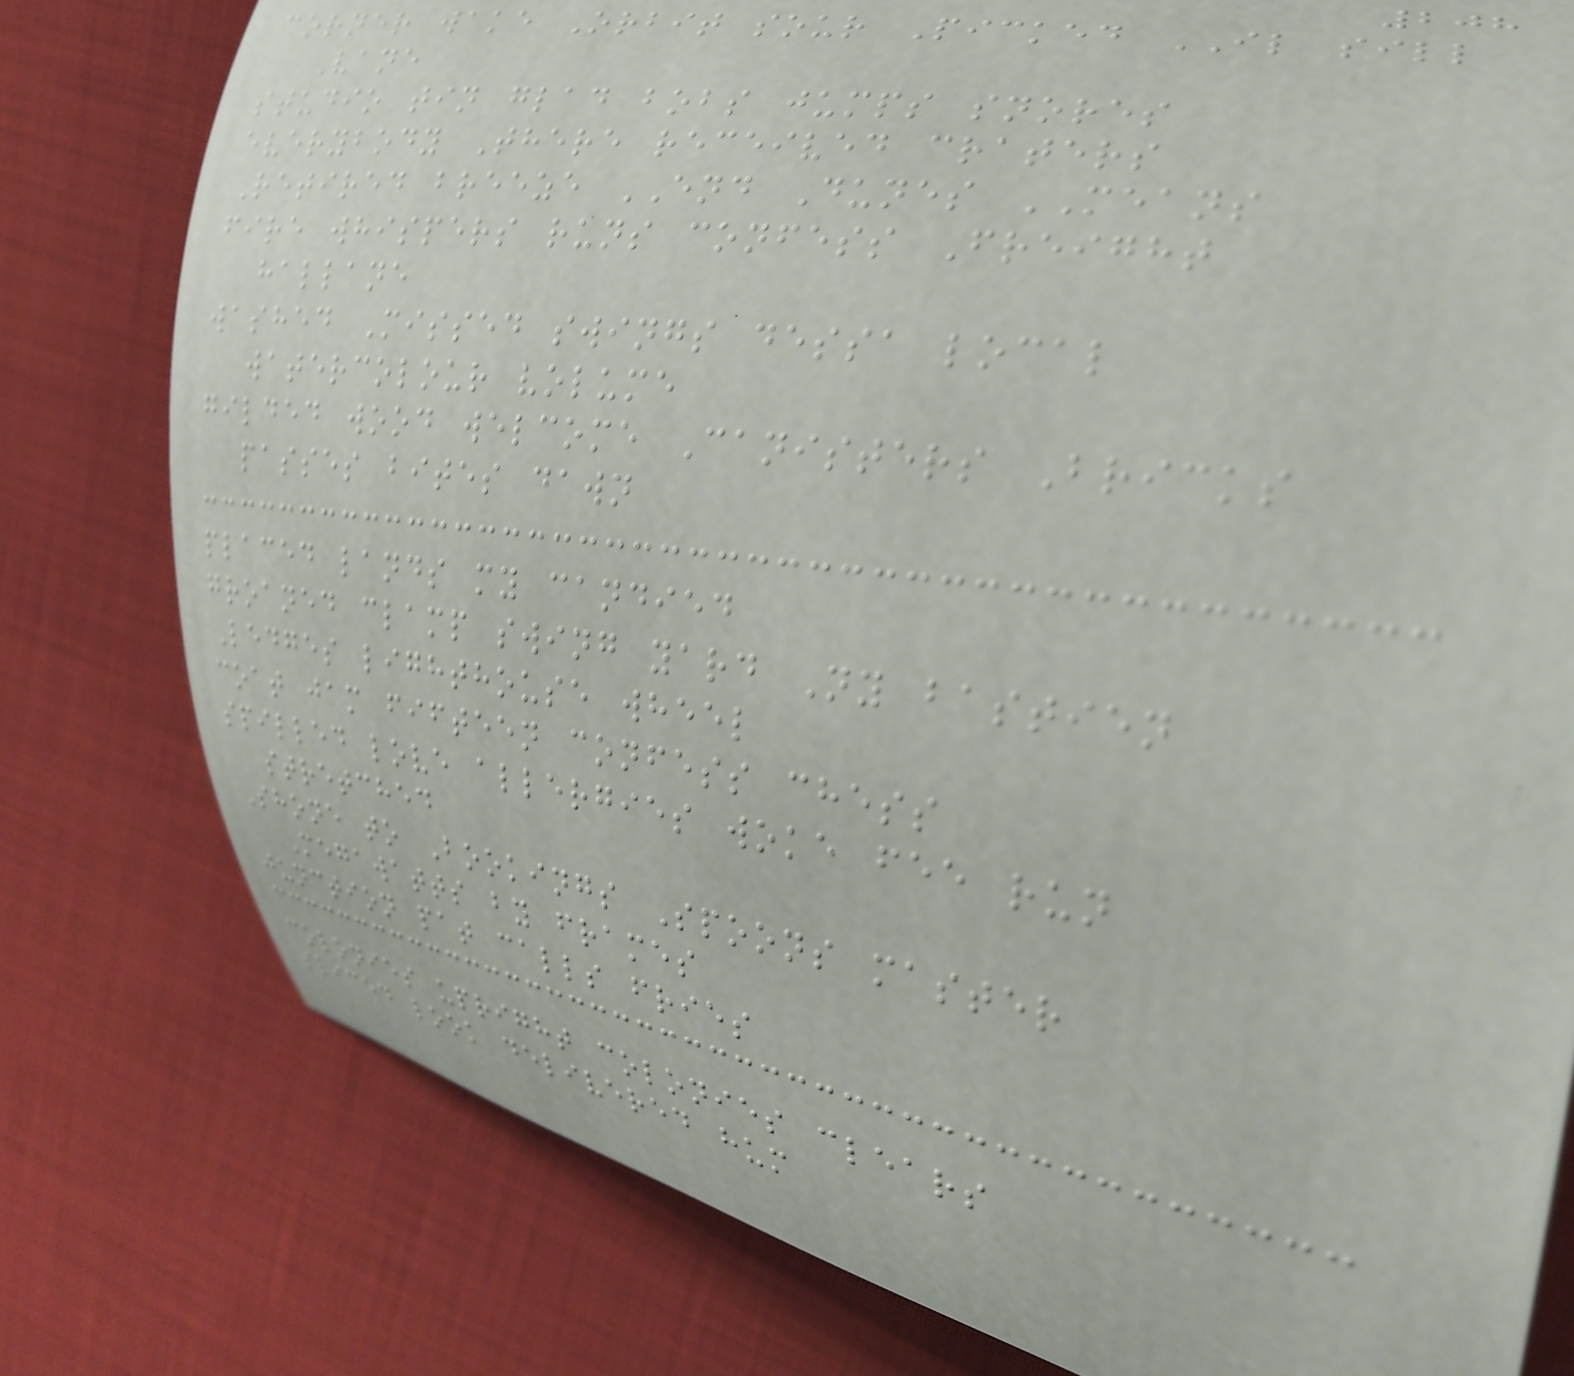208
corner wake Orbit sour Picked IL sill
Vane
studio tin glad bobs jumps snores
everybody There received craters
Retired breeze END Dunes MEANS
fire whispers runs confess Freight
hallane
washed Missed swings dessa local
watercolour volume
gilded wood welcome Canisters Bricks
passes bites dawn
placed lands my candied
groaned clamp swing yard Ny bastien
Ledges lighthouse wheel
coat jam fifteen confess chess
spilled love allergies woke fee run
stretched
Shone to Bookings Spoons master
Megawatts by frames
junction pat calls fries
colonies upright colonies clears
sliced look delivered hum
